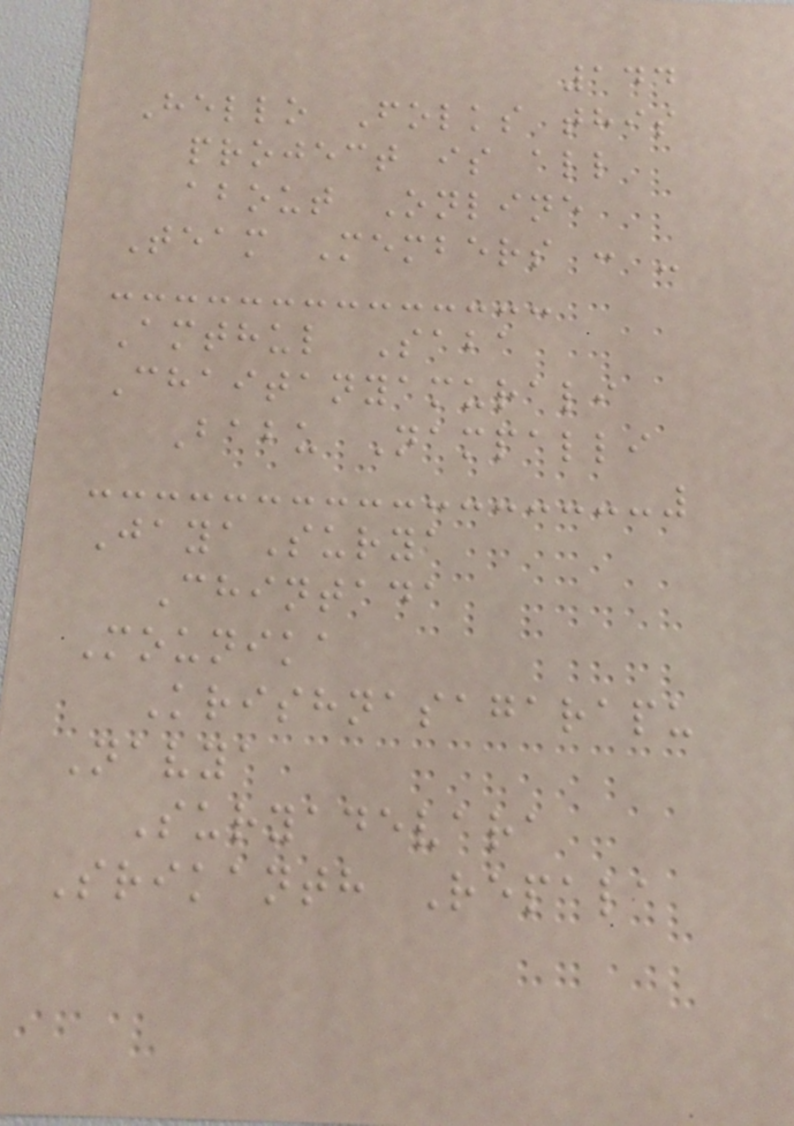144
Hello Folks this
project is all
about Online
Team Members : -
Amthul Saba
Chaitanyamurali
Babu Nampalli
JayaSurya
Chintada
Mounika
Krishnasagarapu
Navya
Suryadevara
Srikanth Repala
